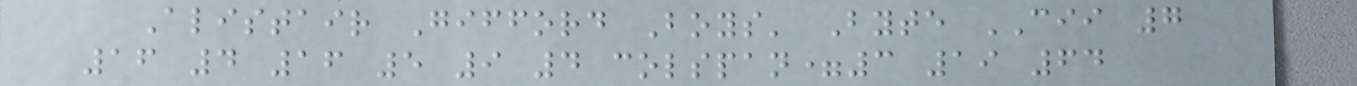Alistair Gifford Boys' Byte CII 7
16 4 16 5 9 4 colspan=3 19 64
